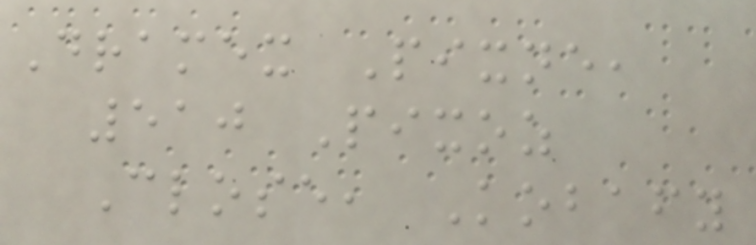Dramex Pixne,
510 Pixoz
Close, Kobafy
